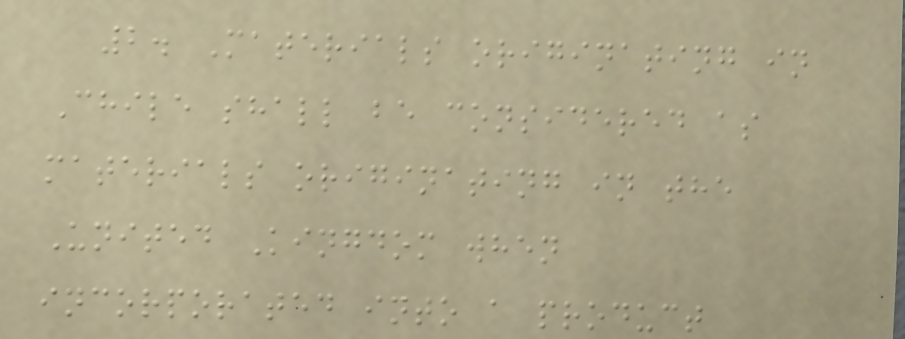2. Materials originating in
Chile shall be considered as
materials originating in the
United Kingdom when
incorporated into a product
